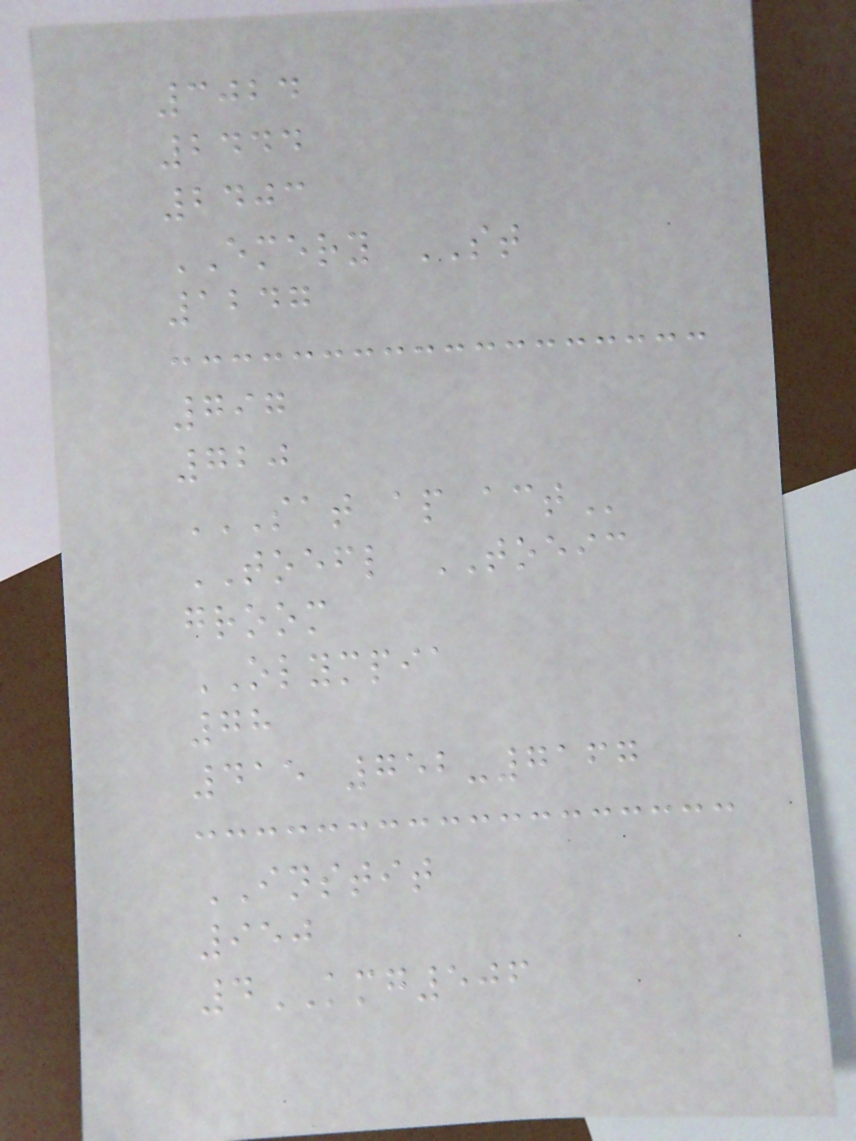3024
2444
2403
EMERY ST
1247
797
720
SAT AP ACT
TOEFL TOEIC
groom
OLYMPIA
78
415 752-7167
INSTIT
950
4KMG506
